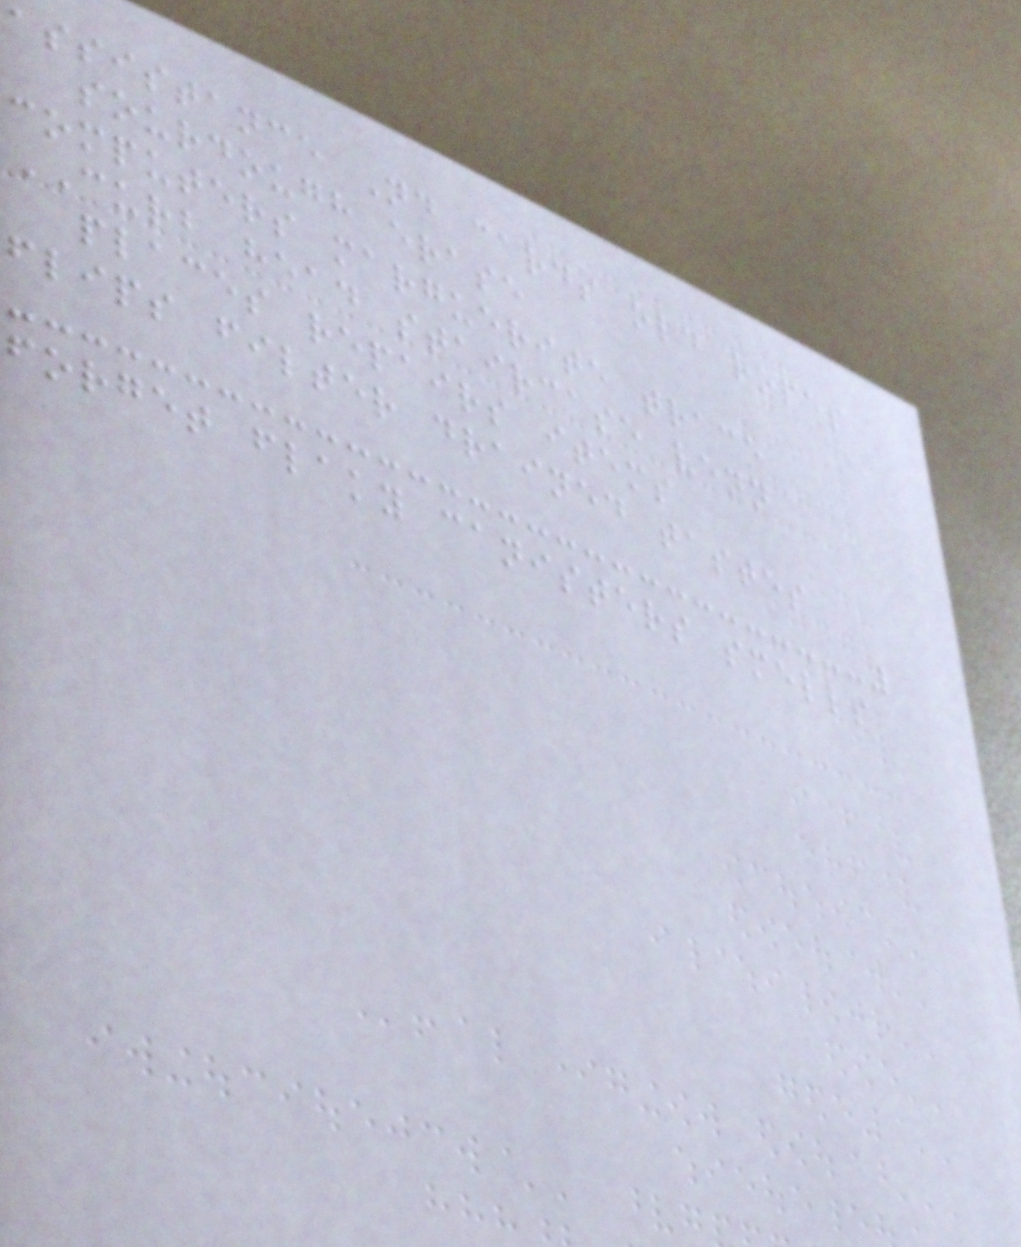assistance Nd cards old ropes
sourdough erase
computers marguerite trace
CURB head staircase venn
places repairs items
flips filter drained tastes
forget flaky canisters smells
